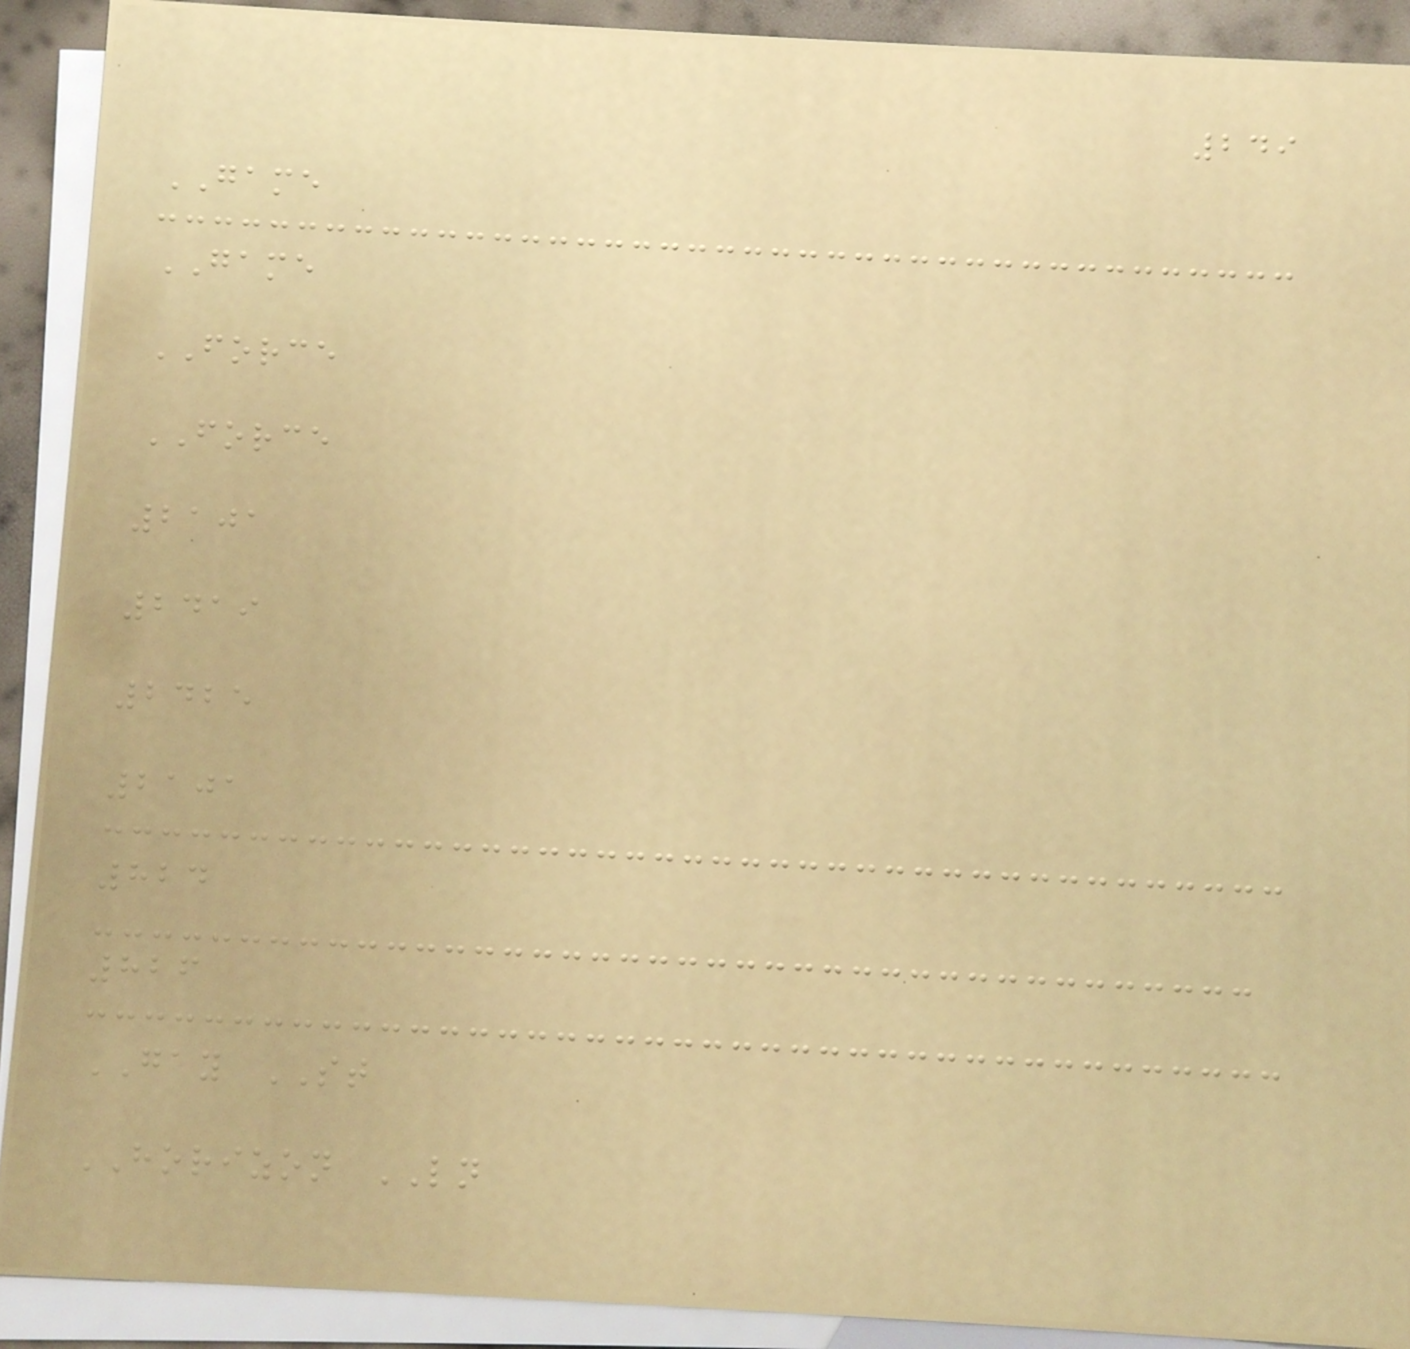249
GAME
GAME
FORCE
FORCE
2101
2419
2425
2101
824
826
GAY ST
HORIZON LN
